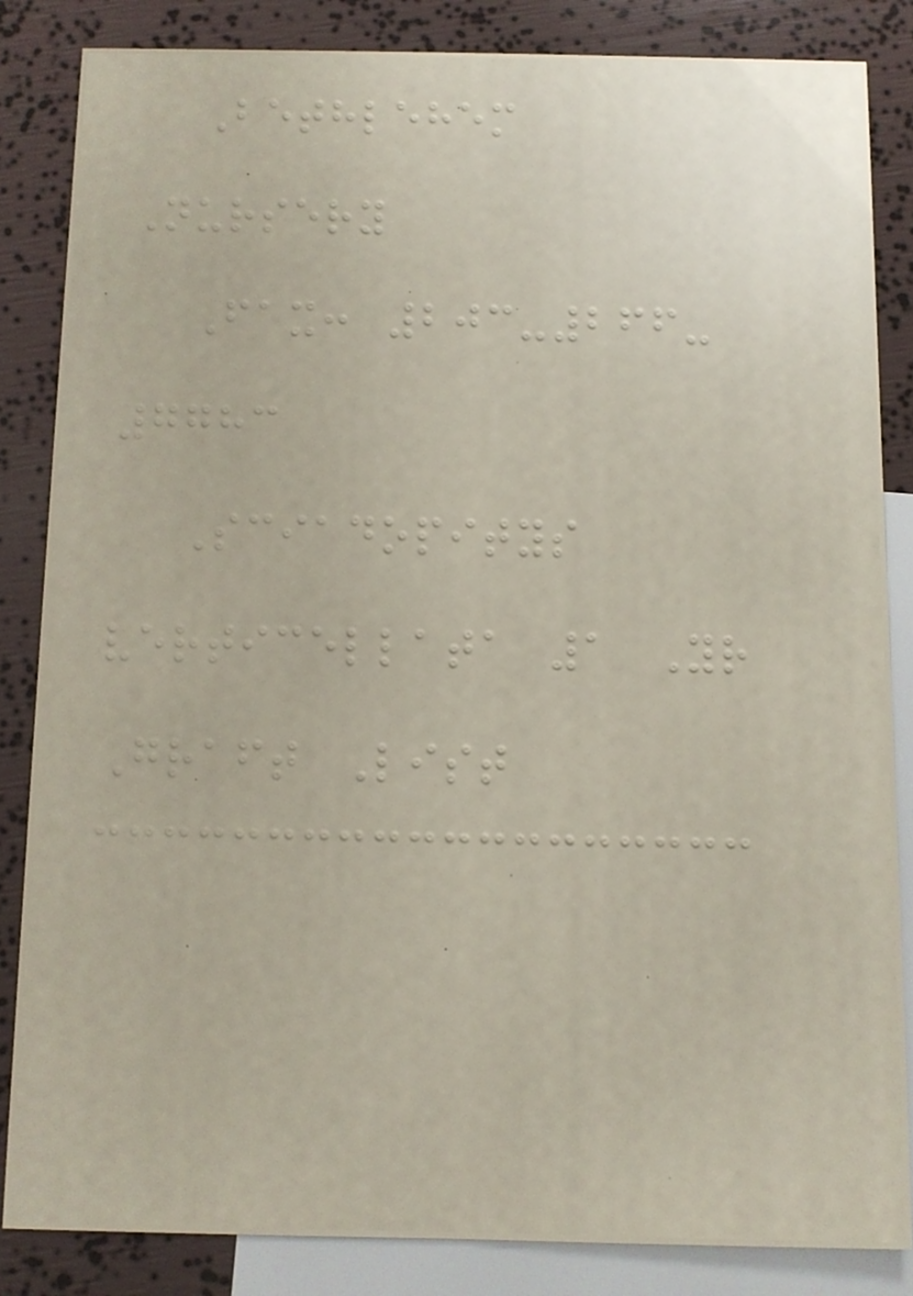Bethlehem
Nursery
Fax: 203-266-
7783
Sciadopitys
verticellata 1 Yr
Graft List
